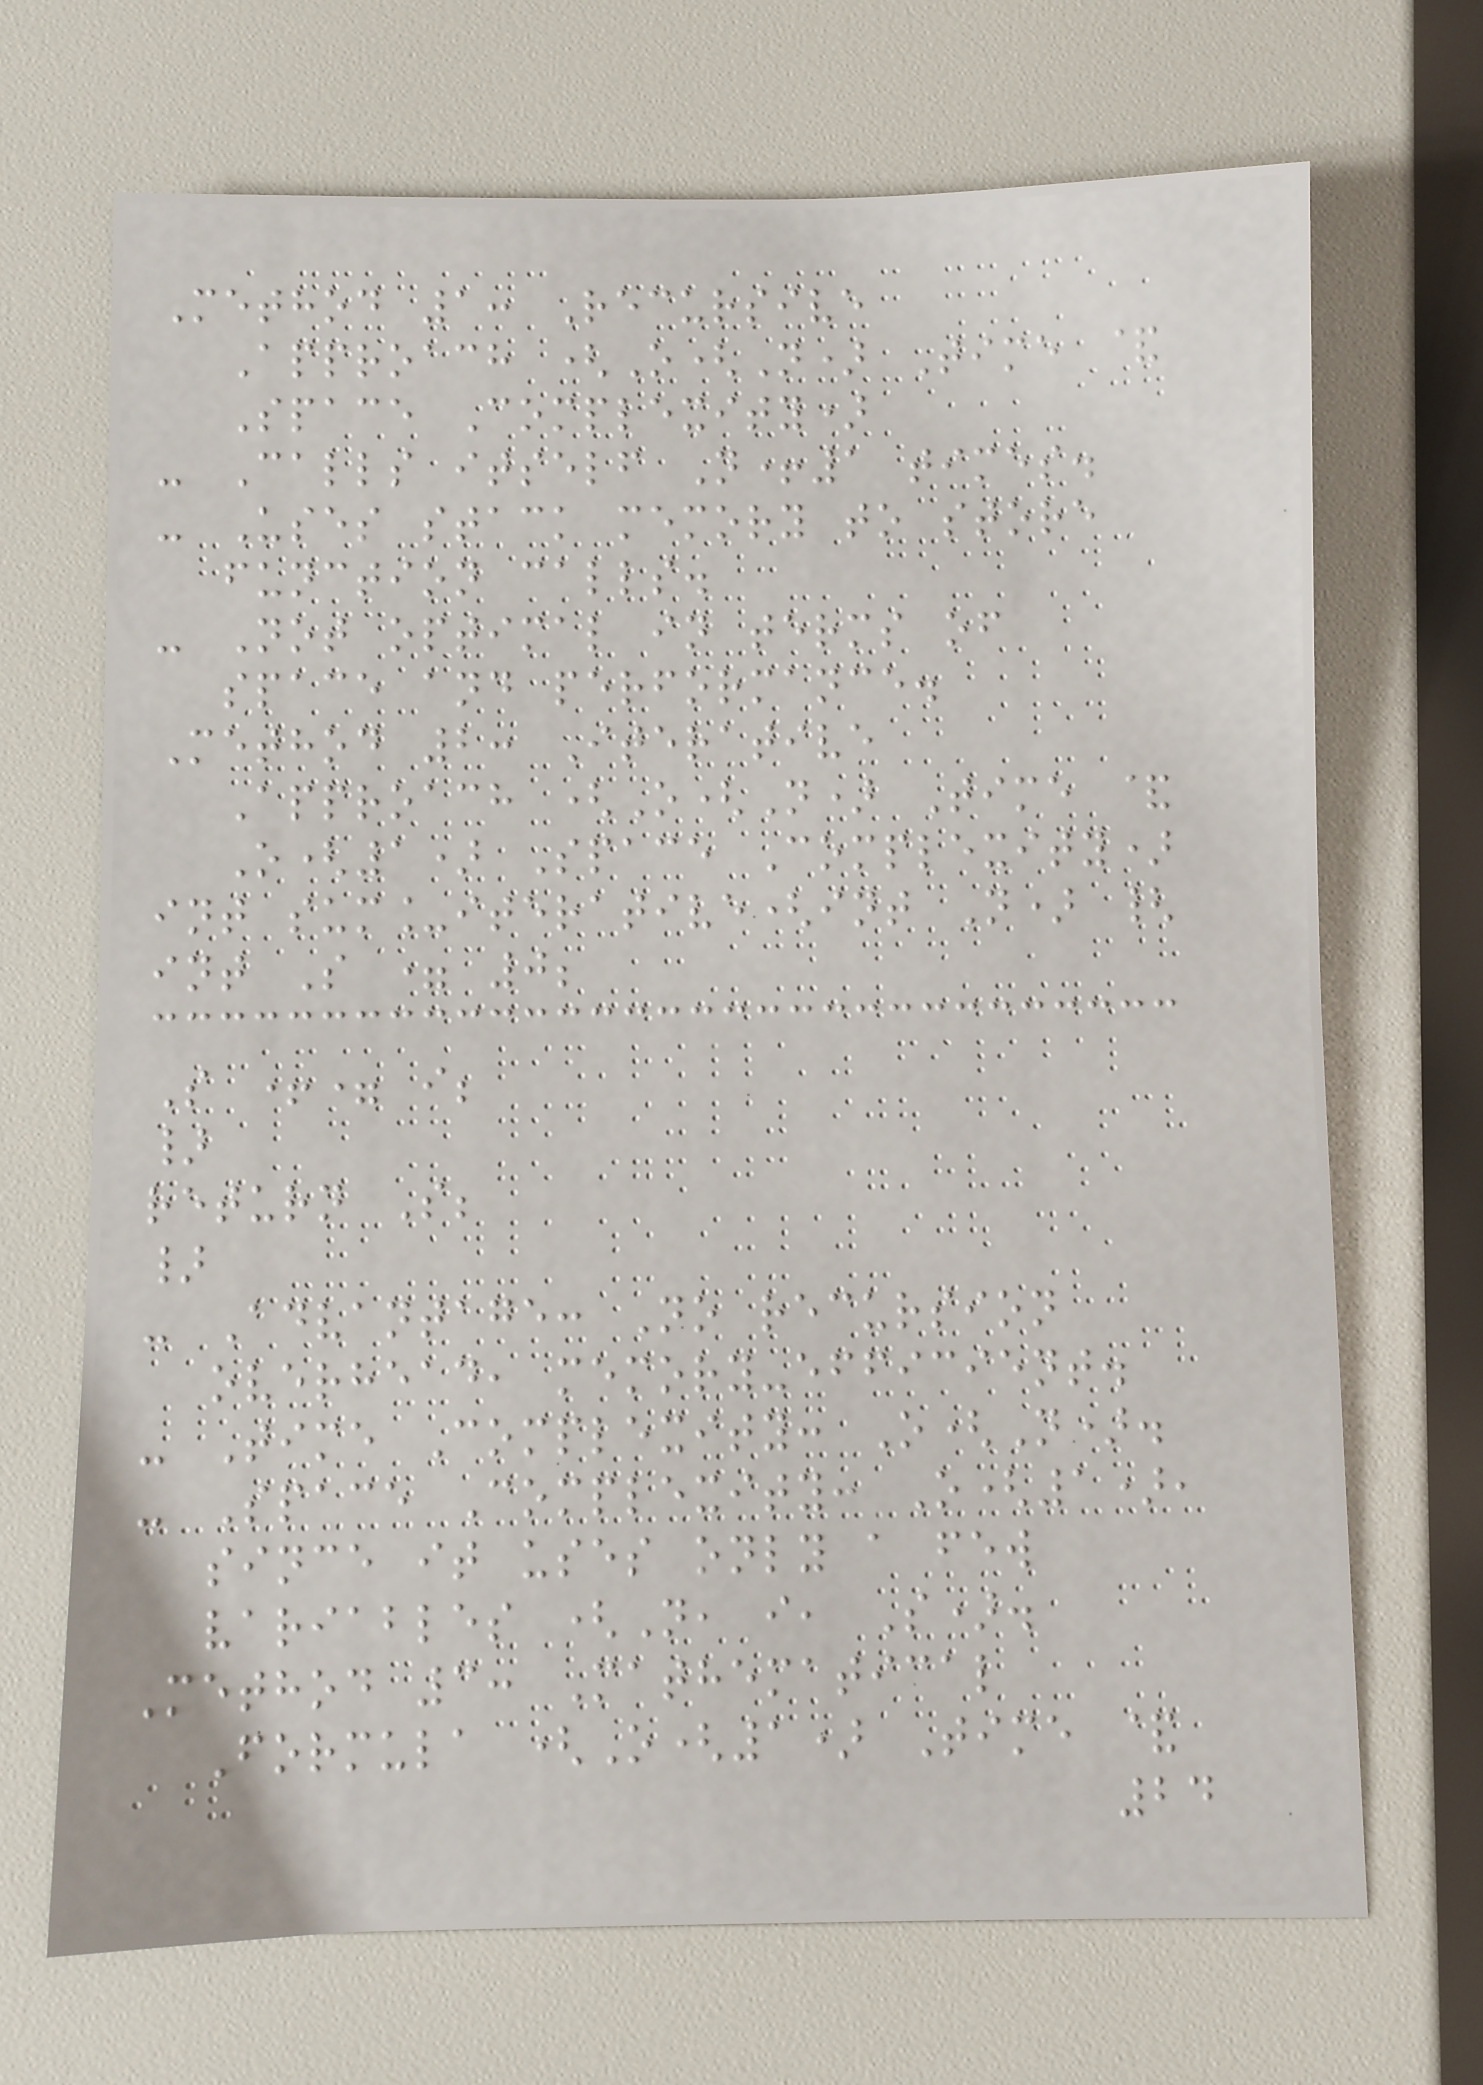Method 1: Recursive
Approach (O(N) Time &
Space Complexity)
- Calls itself N+1 times.
- Uses stack memory to store
function calls.
- Not optimal in terms of
space and performance.
Method 2: Iterative
Approach (O(N) Time &
O(1) Space Complexity)
int sum_iterative(int N) {
int S = 0;
S += i;
}
return S;
}
- Advantage: No recursion
overhead, memory-efficient.
- Time Complexity: O(N).
- Space Complexity: O(1),
since it uses only a few
variables (N, i, S).
Method 3: Mathematical
Formula (O(1) Time &
24
